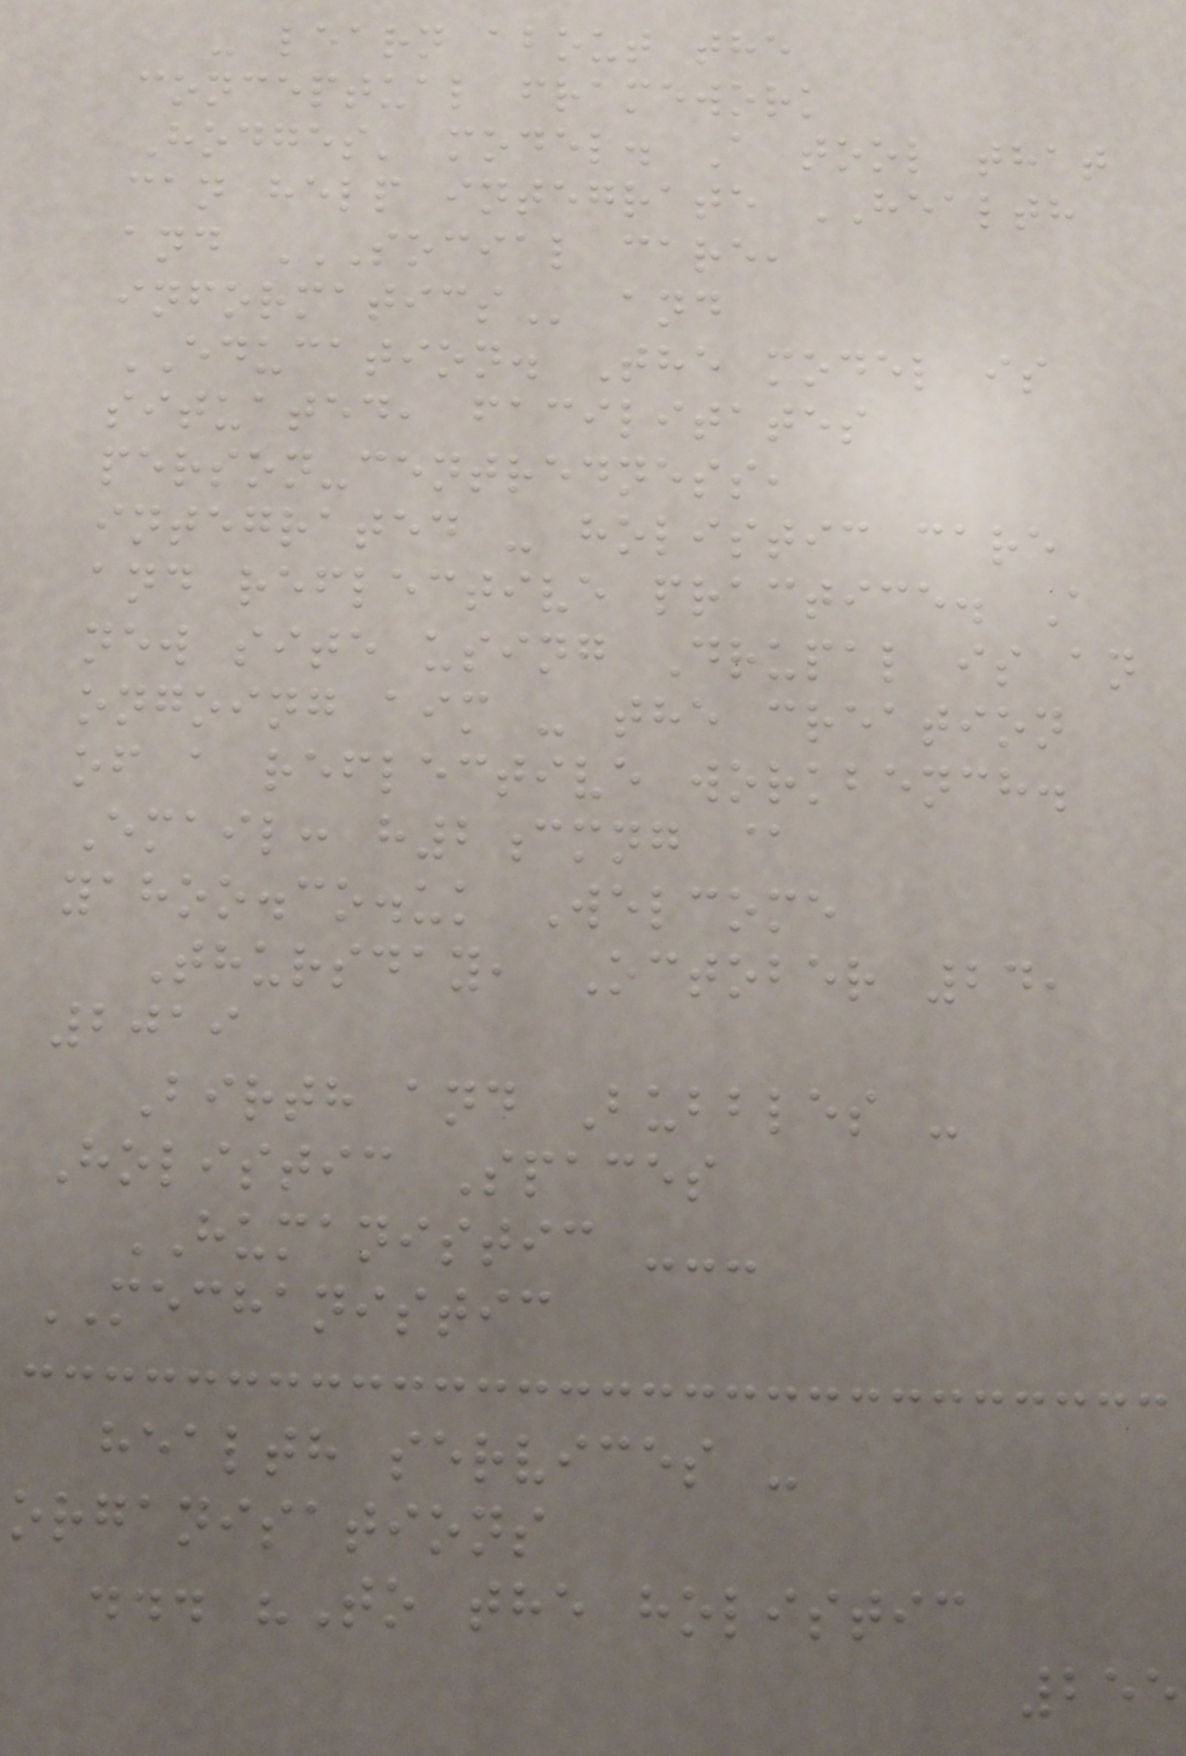- learn about the
conceptual framework
Hodges' model. A tool that
can help integrate HEALTH
and SOCIAL CARE,
INFORMATICS and
EDUCATION. The model is
situated, facilitates
person-centredness,
integrated - holistic care
and reflective practice. A
new site using Drupal is an
ongoing aim - the creation
of a reflective workbench.
Email: h2cmng @
yahoo.co.uk Welcome
Thursday, October 24,
2019
Birth and Bubbles -
Holistic Spaces
HUMANISTIC ---
MECHANISTIC
health services -
organisations
... "To the holistic
255
